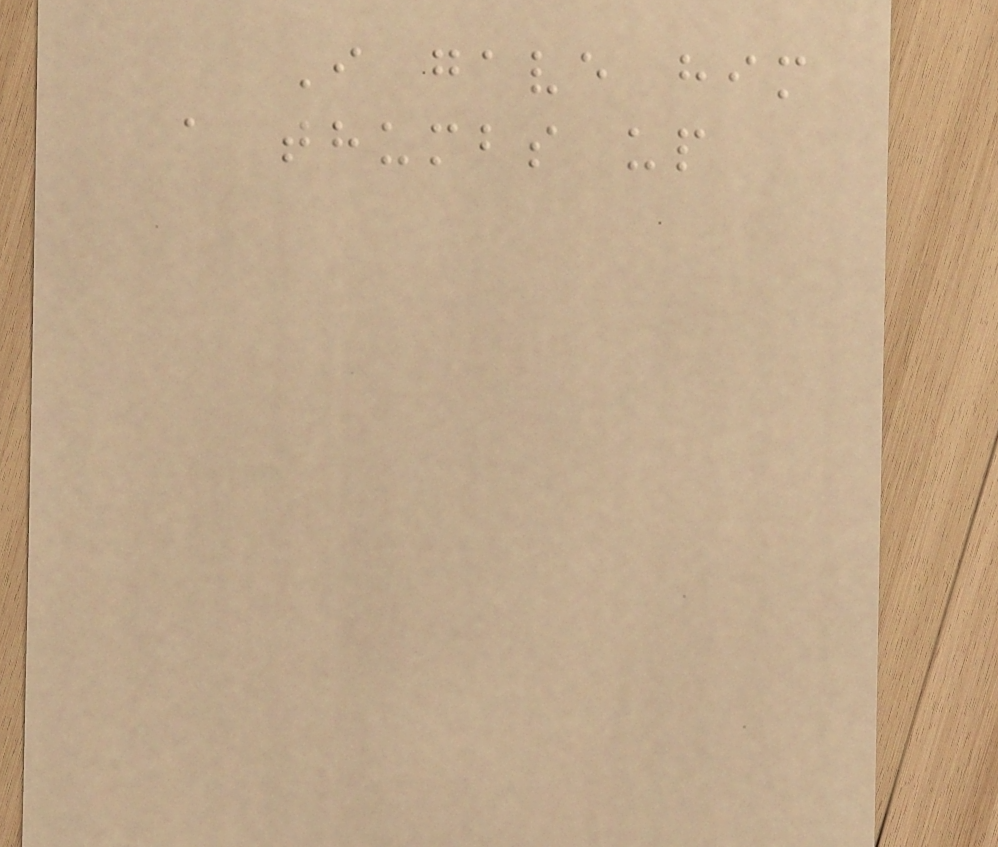I gave him
a thumbs up
